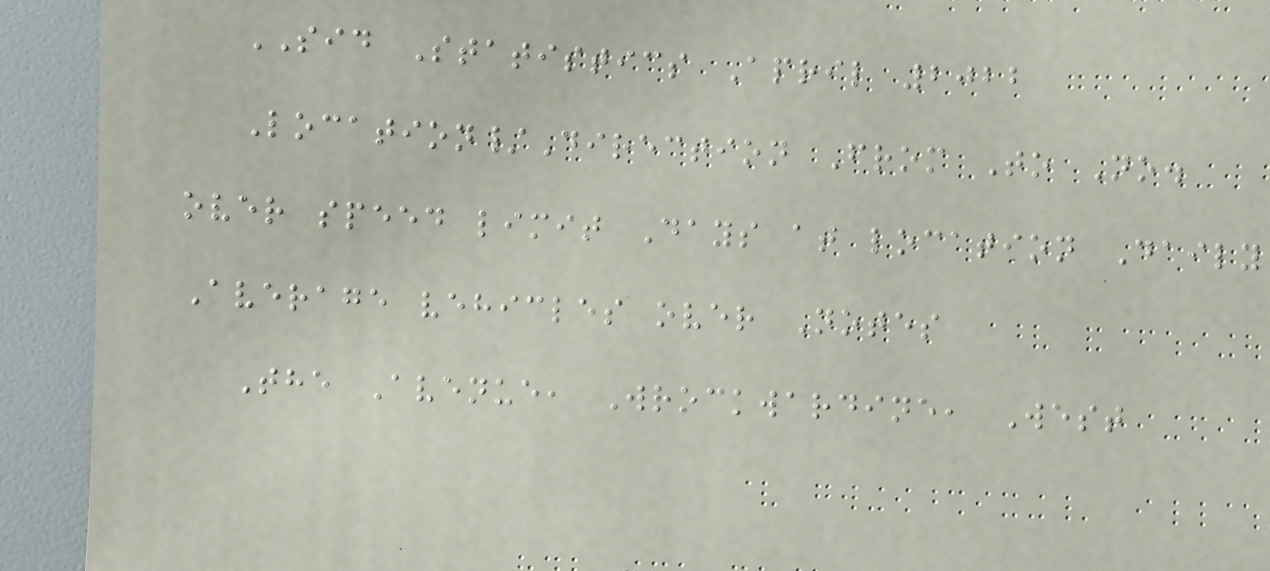SID Statistics April 2022
Location/Direction From To No.
over speed limit Days at location Daily
Average vehicles over Notes
The Avenue, Wrockwardine, West
